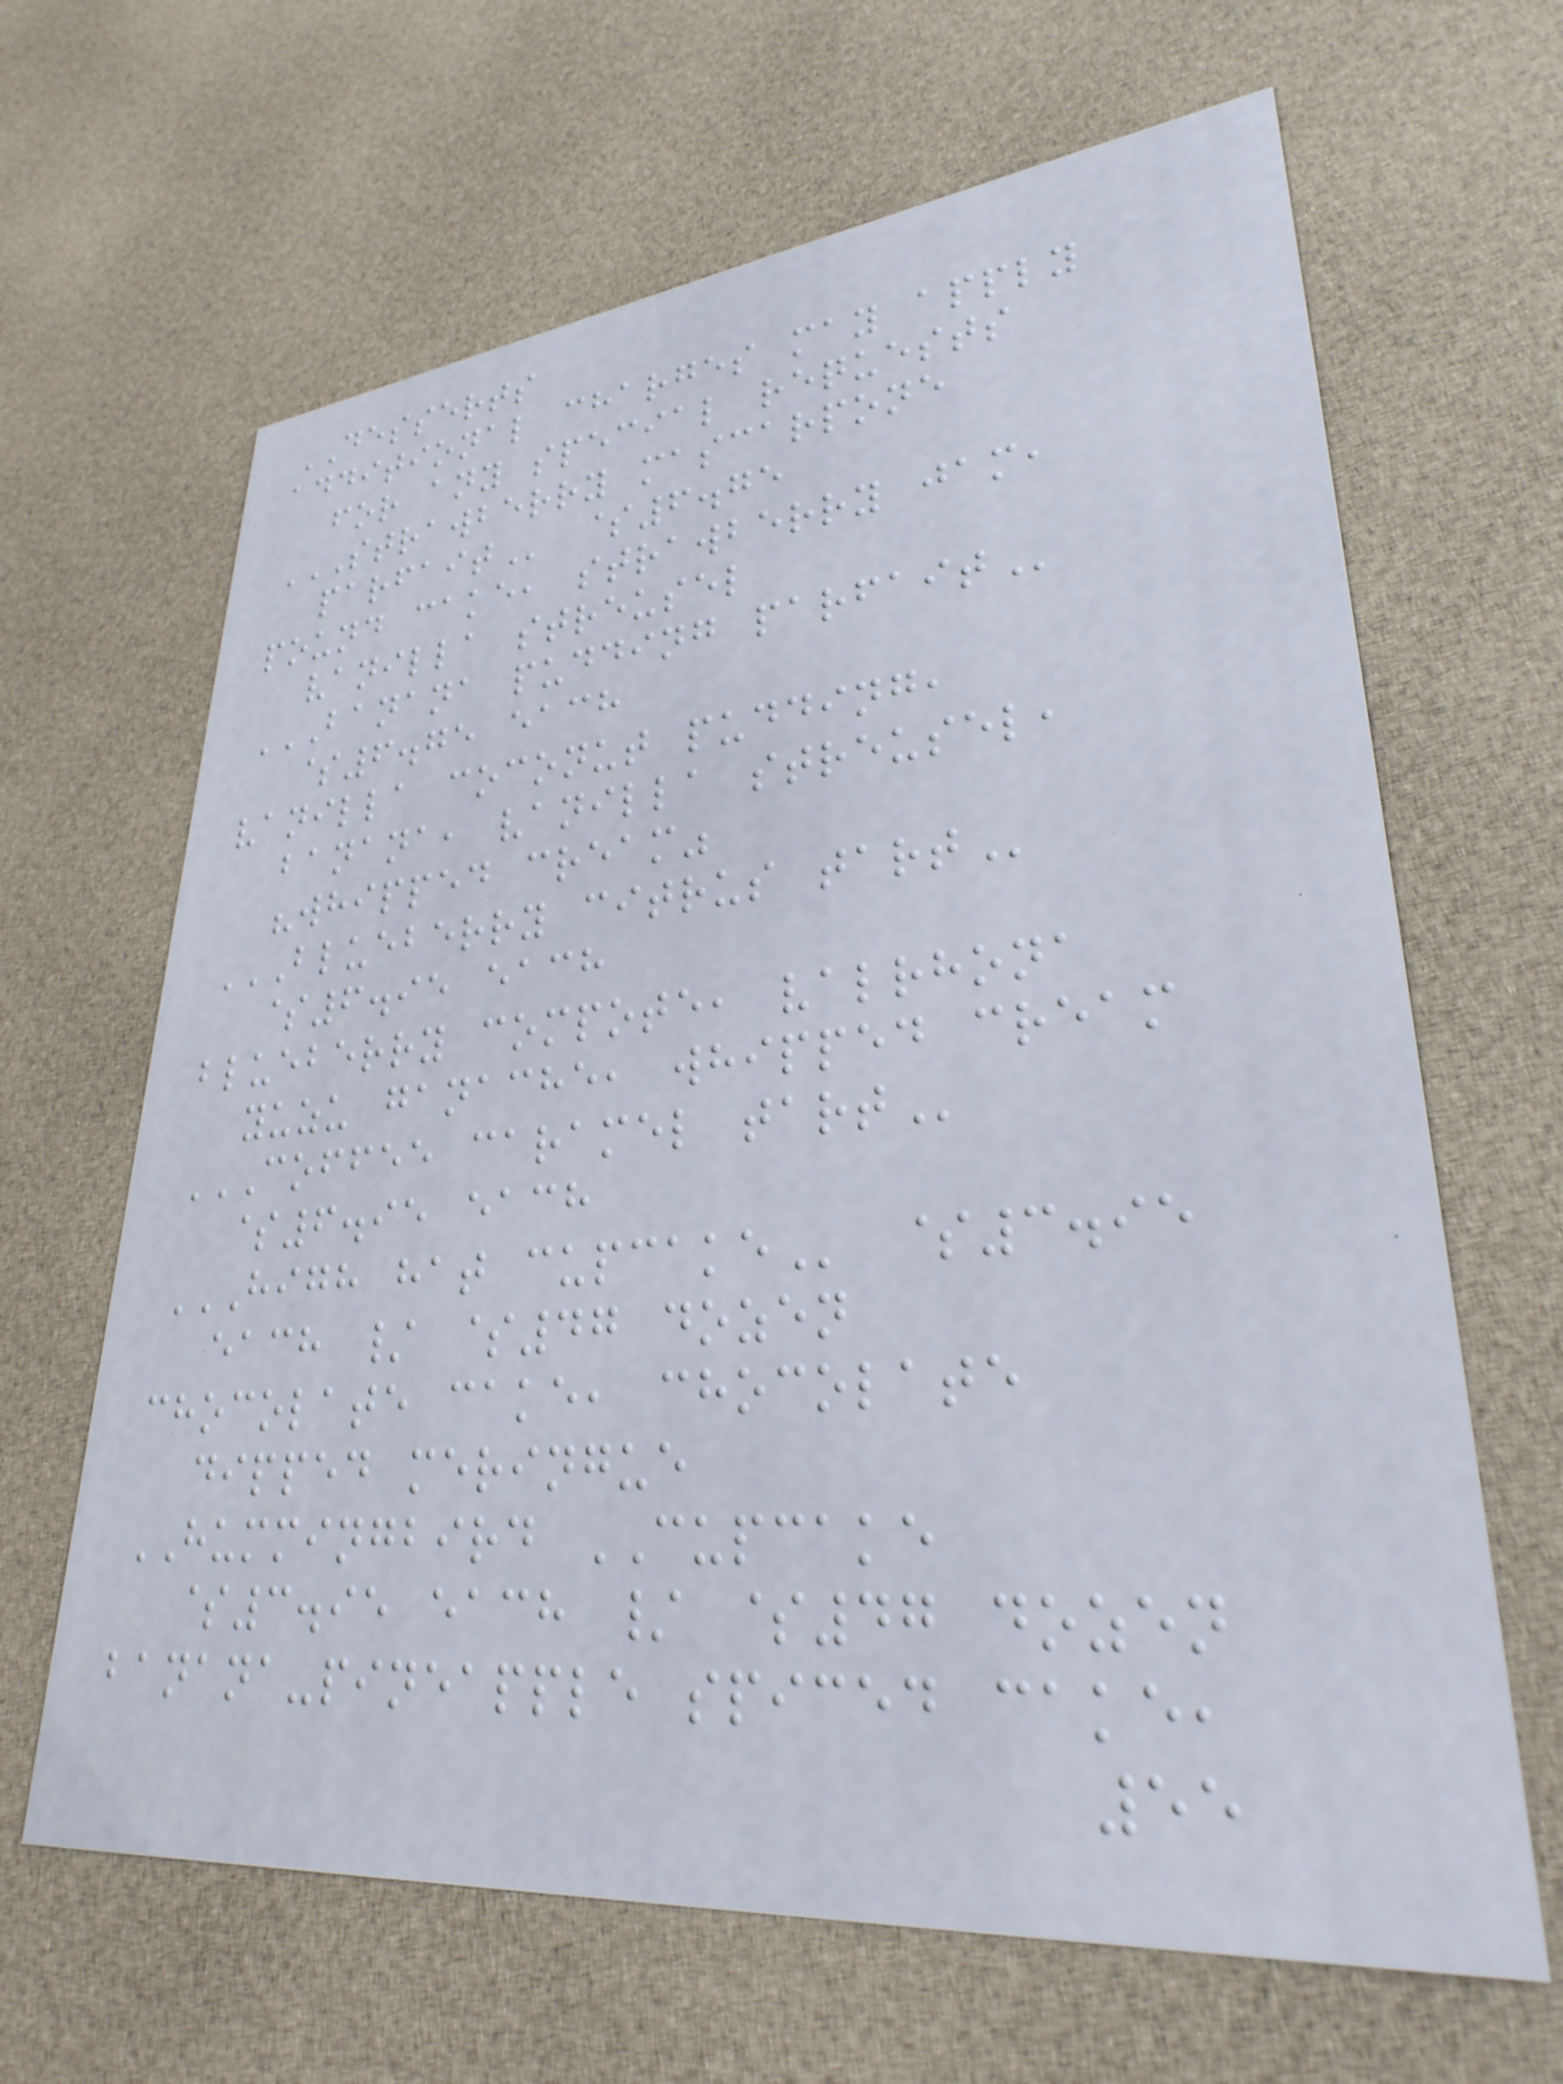DESSERTS
additional charges may apply
for any special requests
STRAWBERRY MASCARPONE
PARFAIT $6.75
pound cake, strawberry jam,
vanilla streusel
BANANA PUDDING PARFAIT
$6.75 each
vanilla coconut pudding,
banana, vanilla streusel,
"whipped cream"
BLUEBERRY CITRUS TART
$6.95 each
blueberry compote, valrhona
yuzu ganache, whipped cream
COFFEE CARAMEL TART
$6.95 each
HIGH HAT CUPCAKE $3.95
each / $47 dozen
chocolate cake, chocolate
dipped meringue
HUMMINGBIRD CUPCAKE
$3.95 each / $47 dozen
banana-pineapple spiced cake,
55
